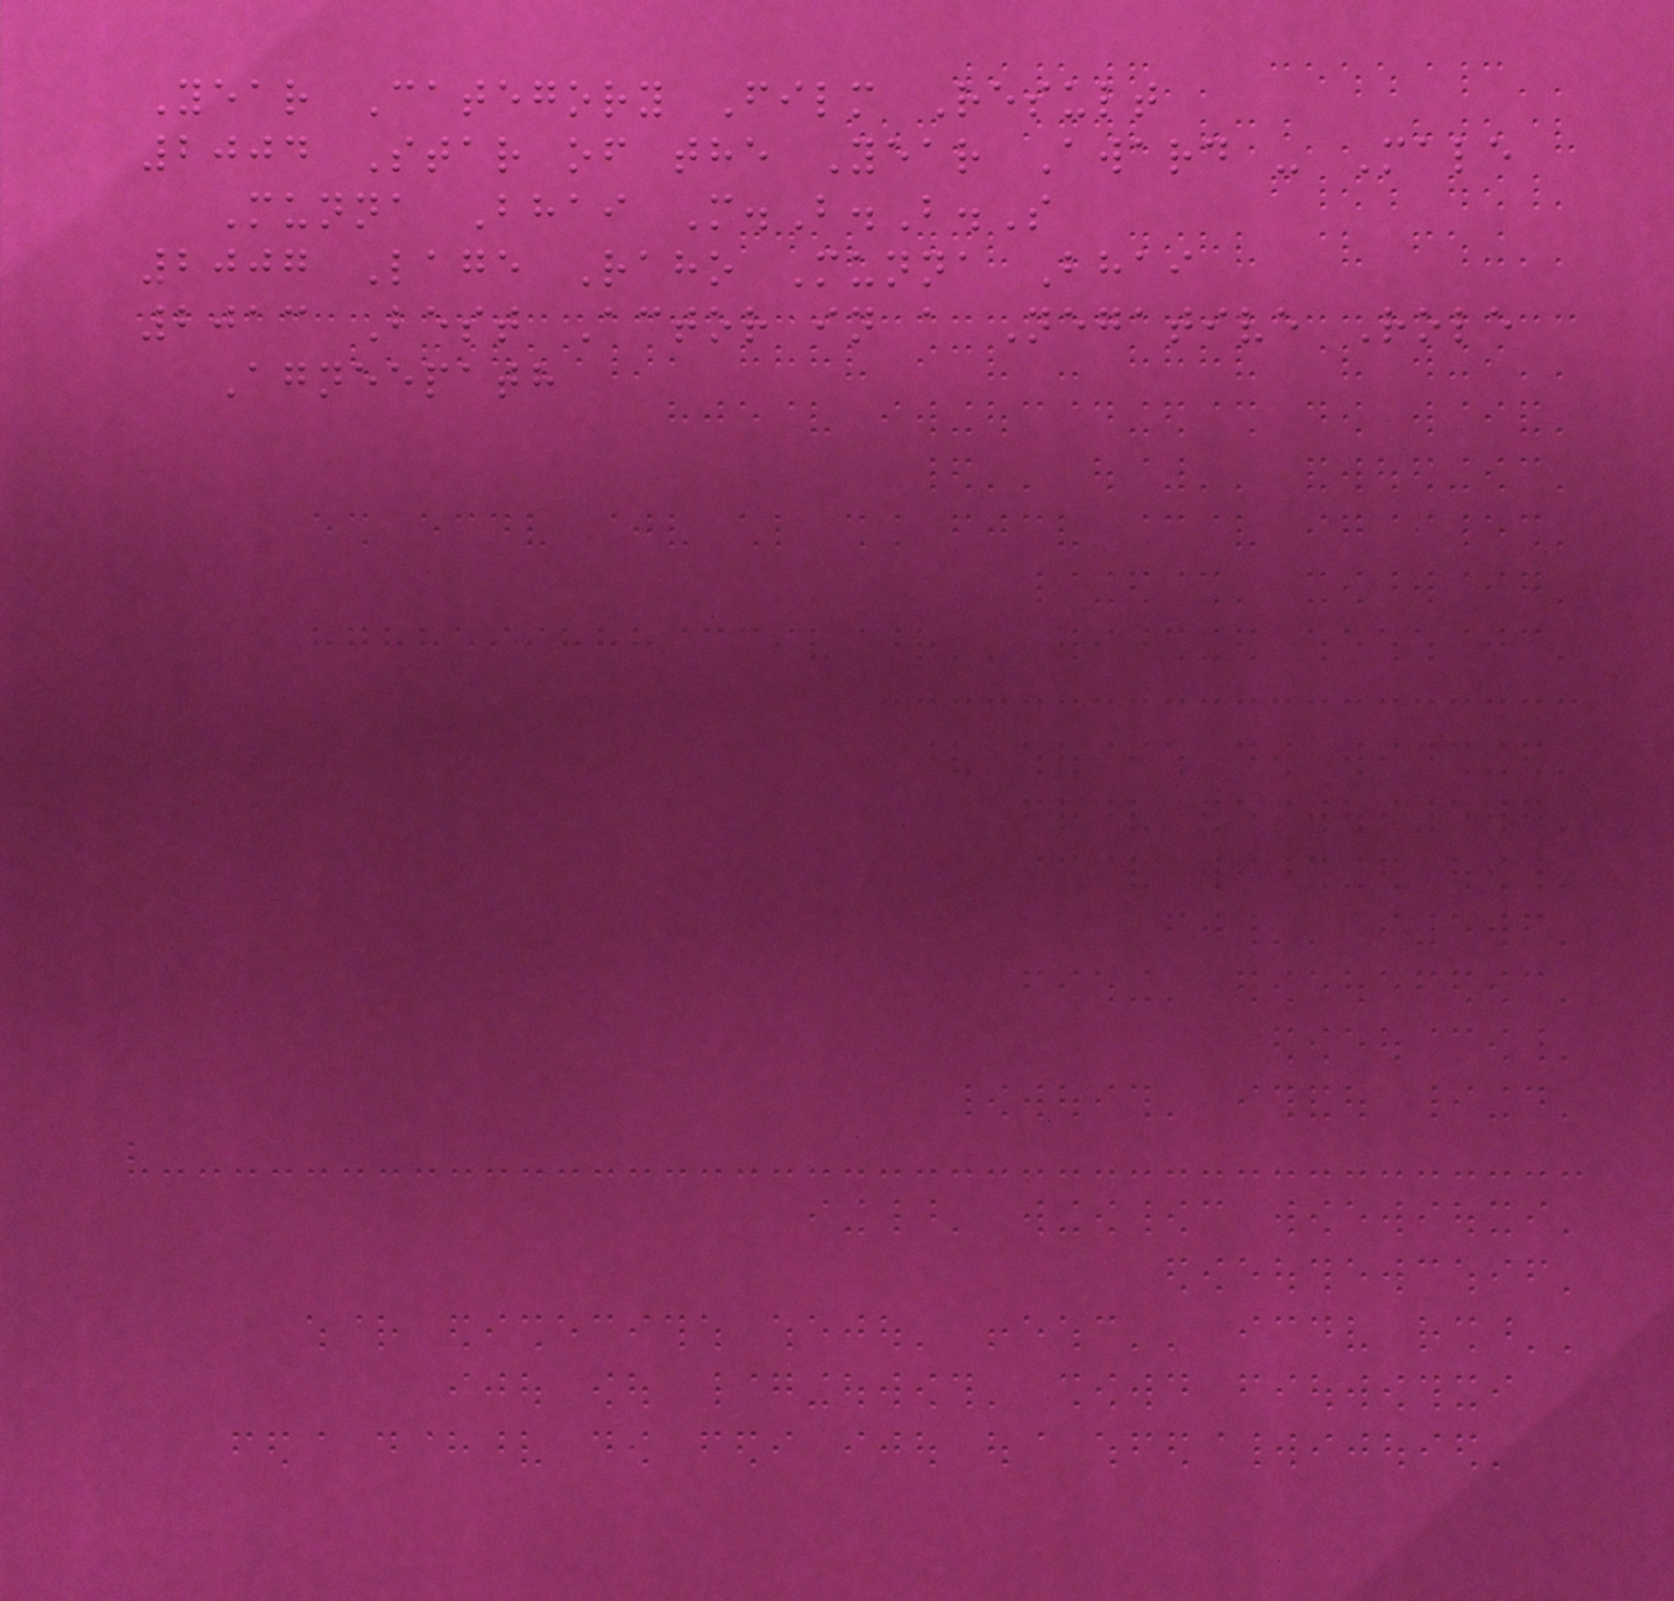Year Category Film Result
2004 Star of the Year Award - Male
Munna Bhai M.B.B.S
2007 Lage Raho Munna Bhai
2013 Best Actor in a Negative Role
Agneepath
